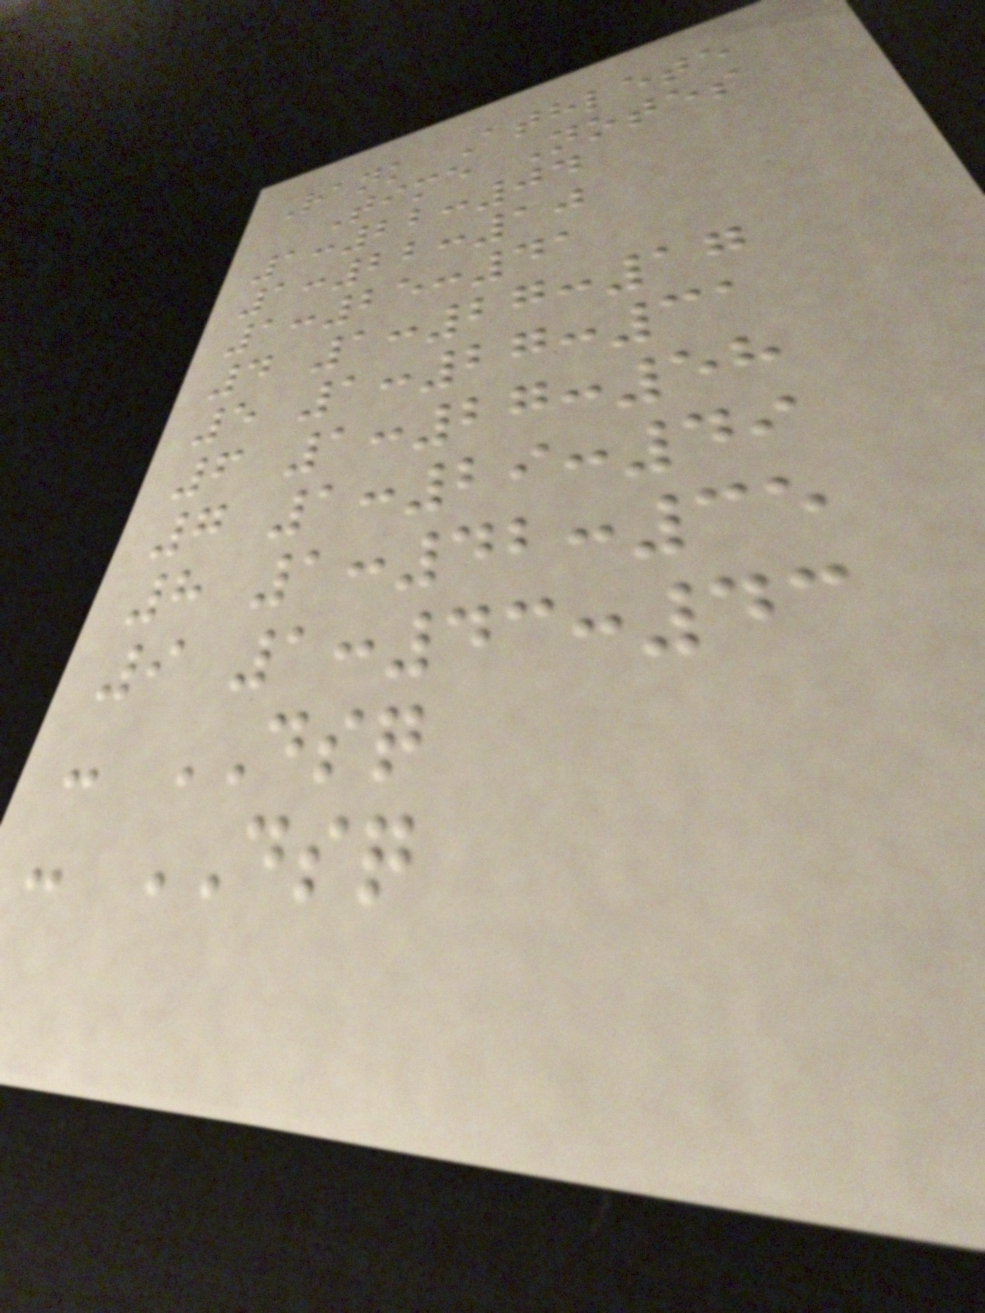Rank Athlete
Time Notes
1:22:04
1:22:10
1:25:41
4 1:27:17
5 1:27:31
6 1:27:58
7 1:29:49
8 1:42:35
9 1:43:43
- DSQ
- DSQ
